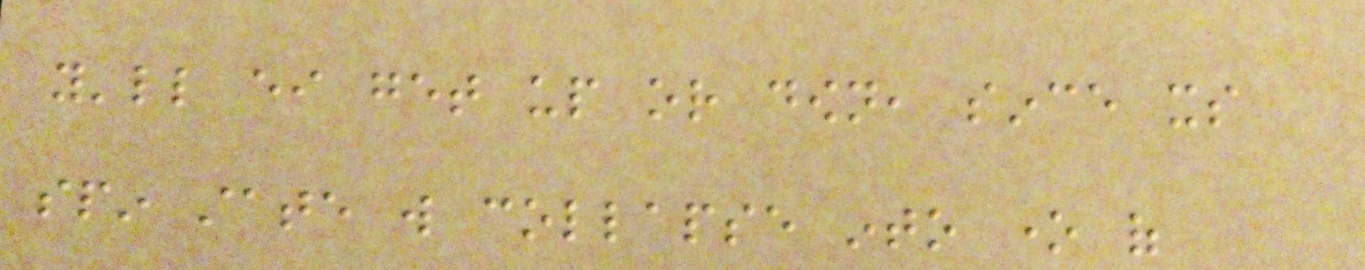you'll either get up or down, since its
spin state will collapse into one of
